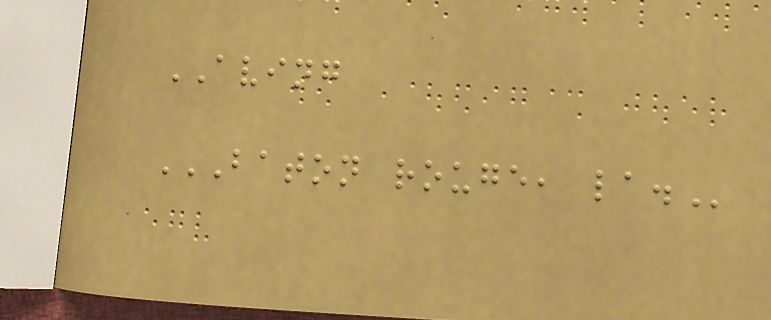AVING
BATON ROUGE, LA.
